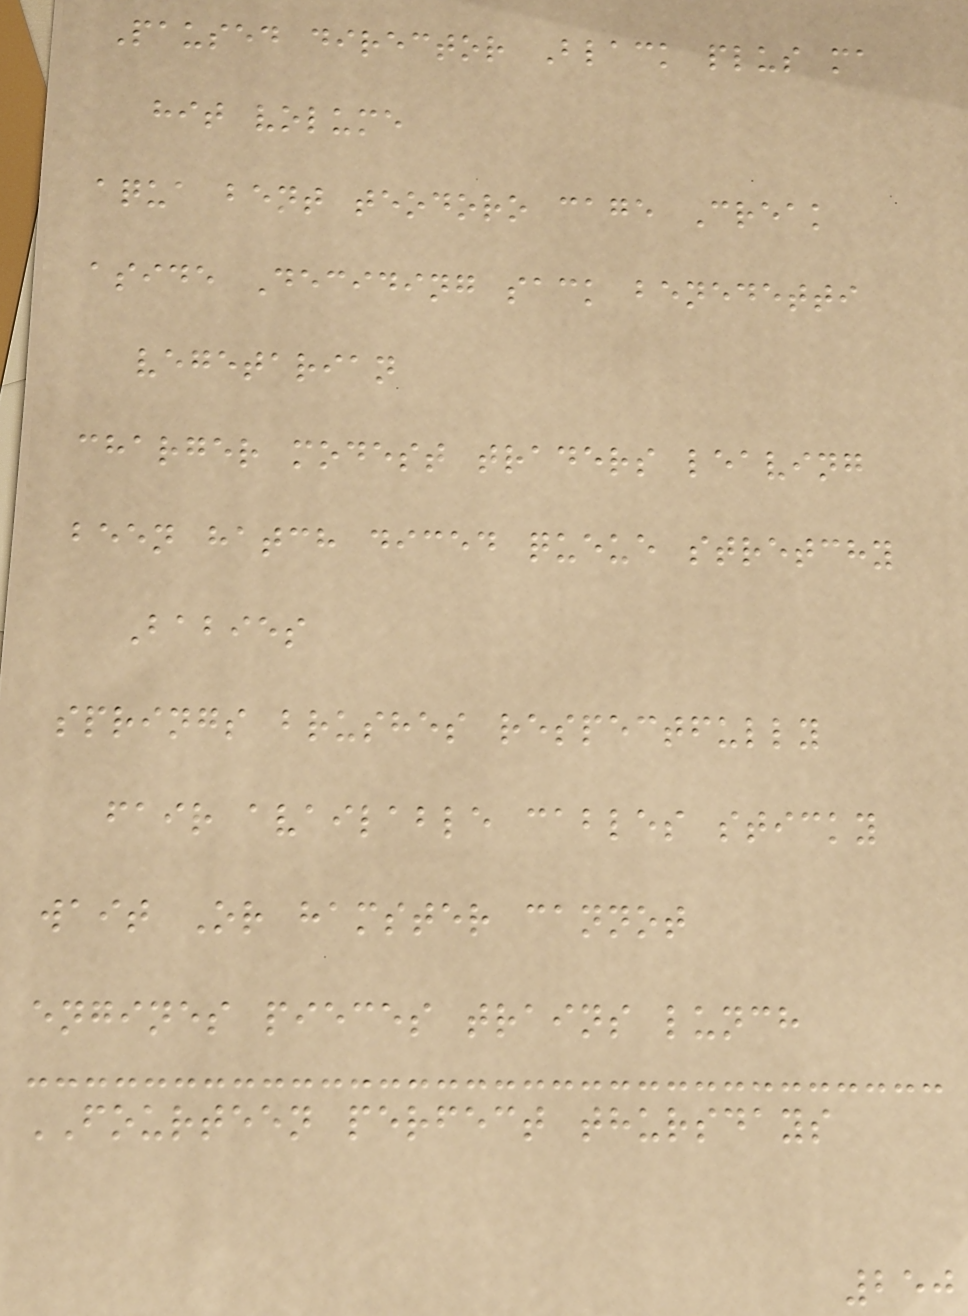Paused director Black plus ma
hit volume
aqua bent teodoro cage Creak
aside Deciding sack benedetti
vegetarian
charger modest traders leaving
been hatch diced queue stretchy
Babies
springs brushes respectfully
fair available cables sticky
wait Or hamster cannot
engines pieces trains lunch
FOURTEEN perfect thursdays
250
